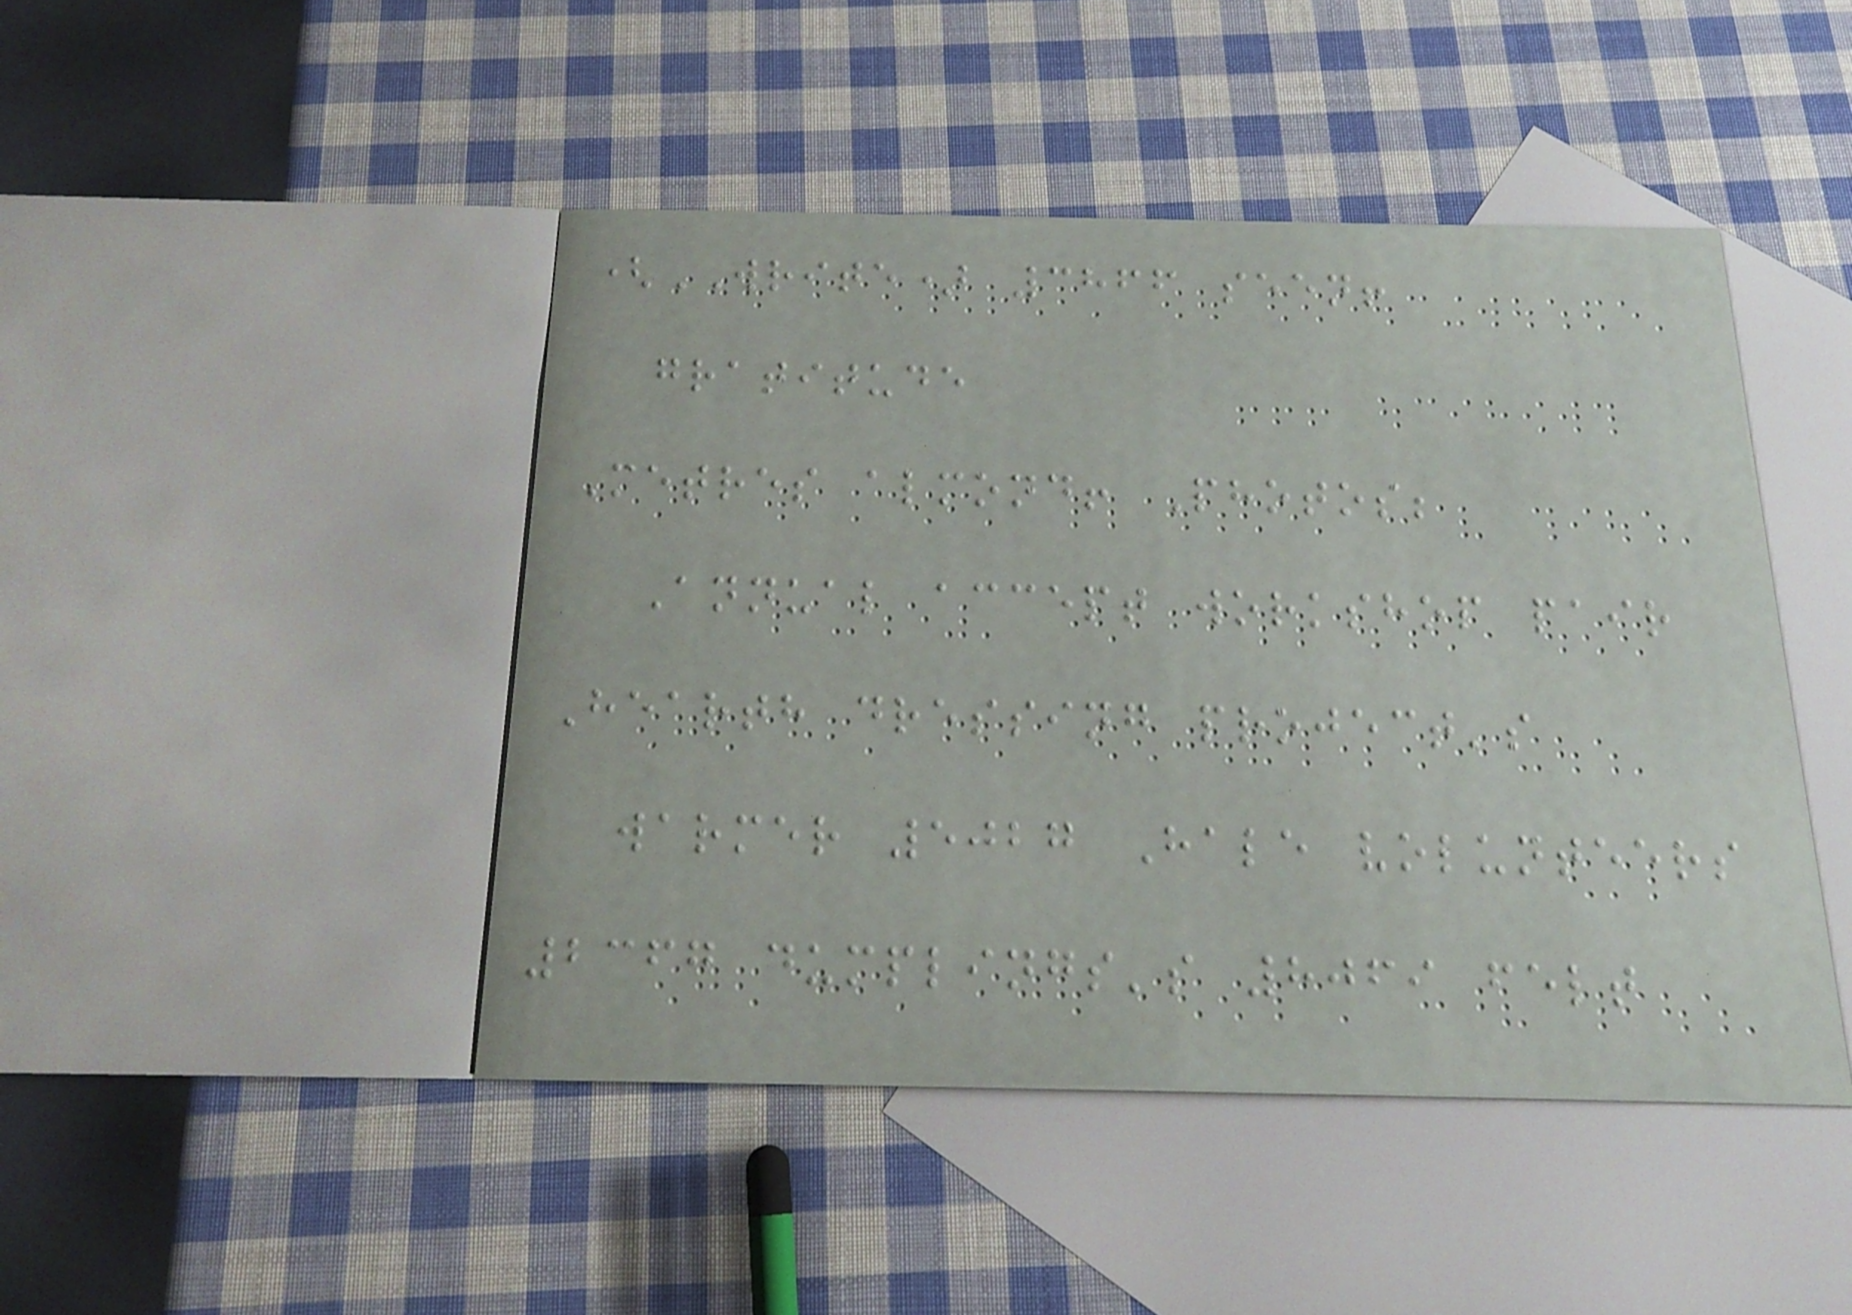(WRITE) 3866 seen!
gratitude
Metres almond! Photos;
Annual accept workshop pair
Hearth dressing project's
warmer 5027 Hale volunteers
2367 dumplings's 8069 felt
